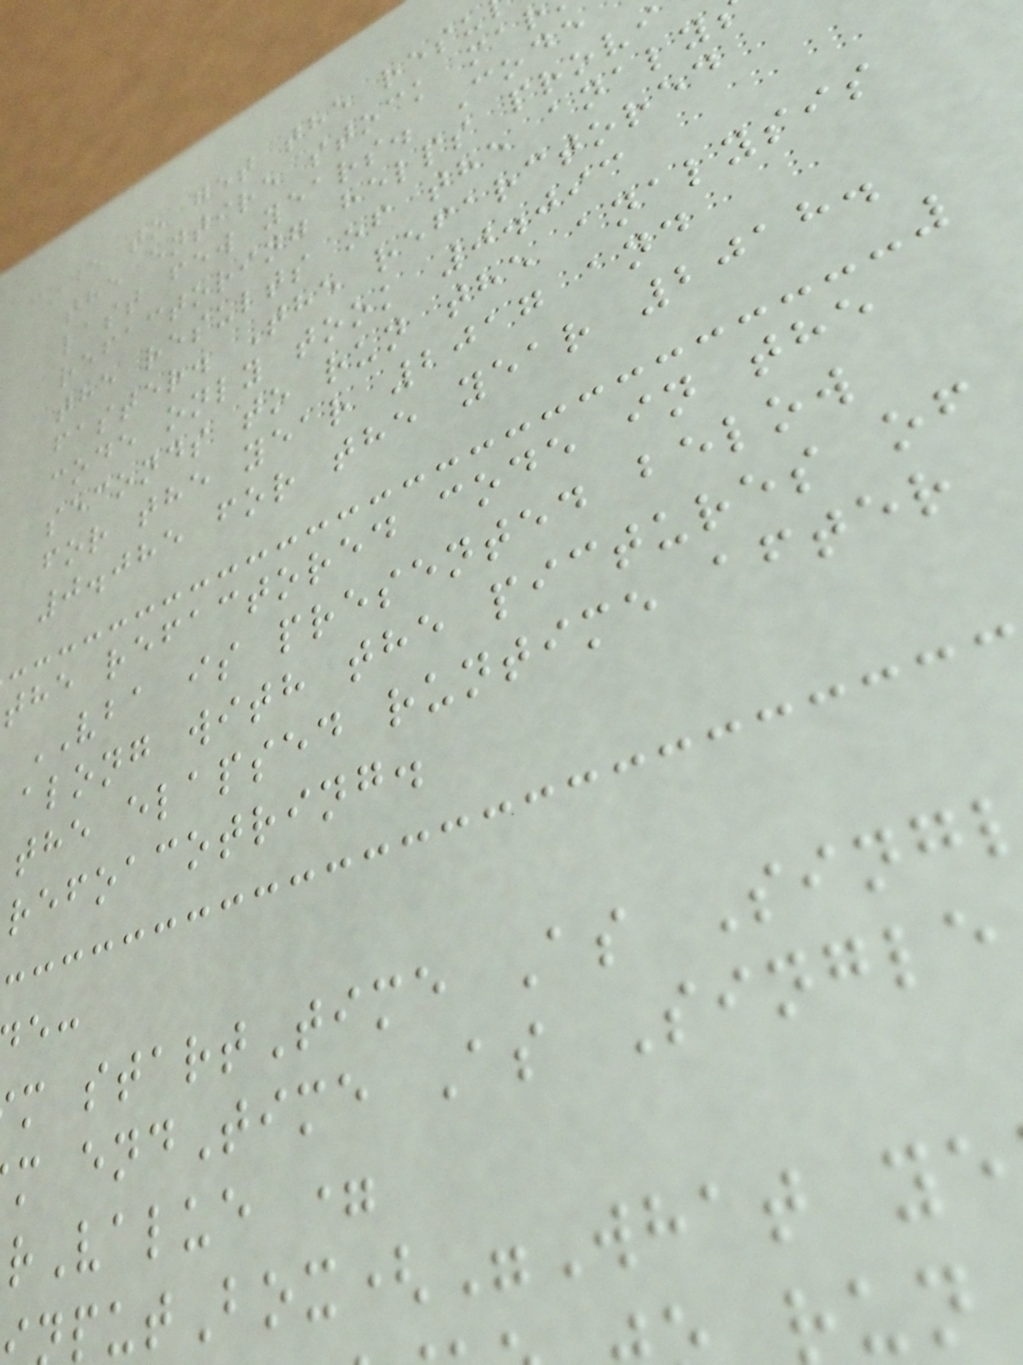code to get the resu
the entire stock mar
last few years. Code
refactoring helps provi
the results of the analy
faster. The refarctored
code only took 0.093
seconds to run the analysis
for the year 2017 and
0.085 for the year 2018.
the refactored code in the
VBA is presented below
along with the pictures of
the elapsed runtime after
refoacotring.
m startTime As Sing
m endTime As Single
rValue =
putBox("What ye
